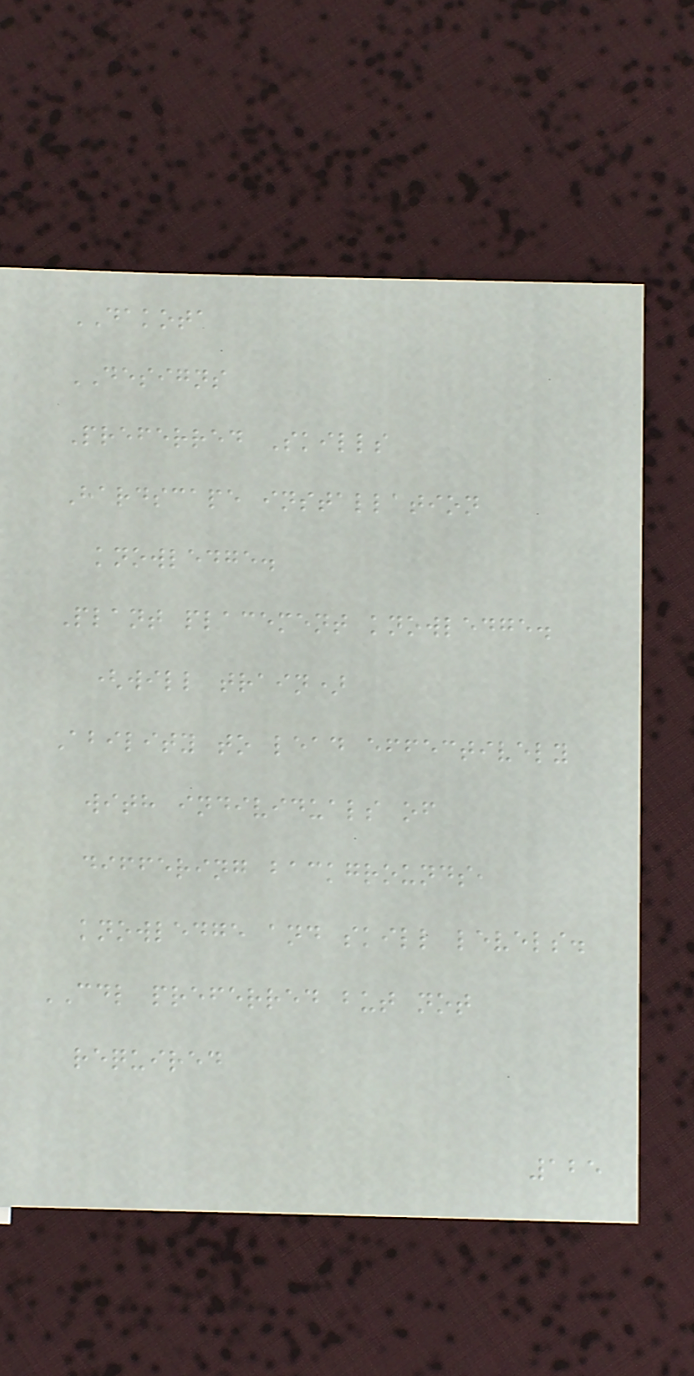DAKOTA
DESIGNS
Preferred Skills
Hardscape installation
knowledge.
Plant placement knowledge.
(will train)
Ability to lead effectively
with individuals of
differing backgrounds,
knowledge and skill levels.
CDL preferred but not
required
125
